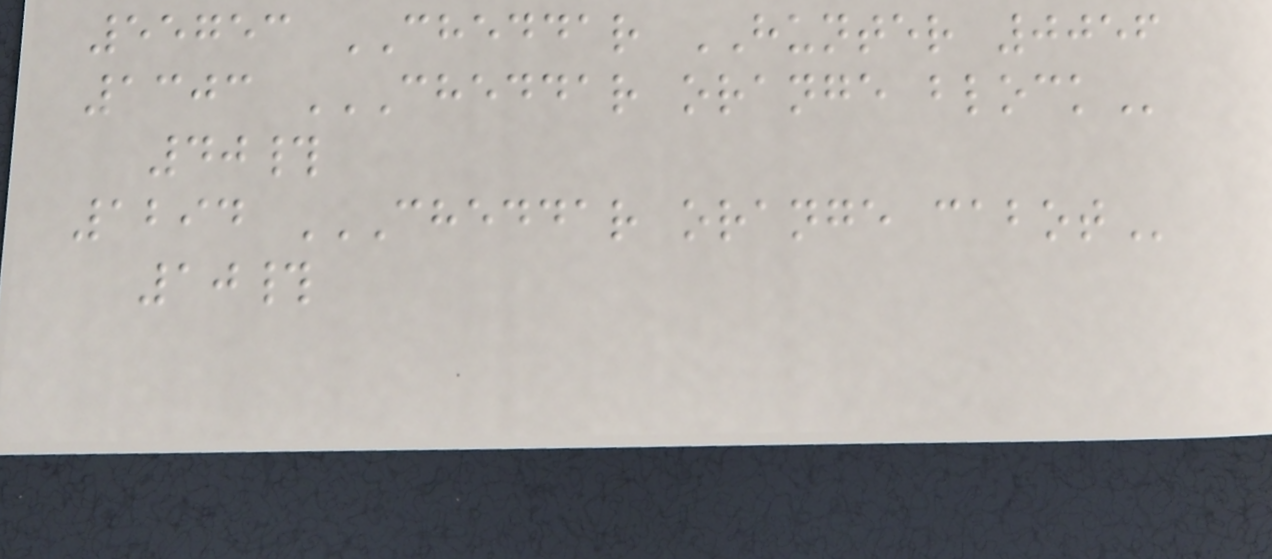55753 CHEDDAR HUNTER 0056
1303 CHEDDAR ORANGE BLOCK
40#
1294 CHEDDAR ORANGE CABOT
10#
